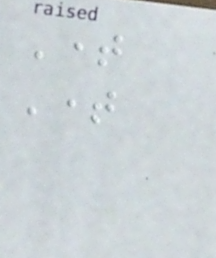Time
Time
